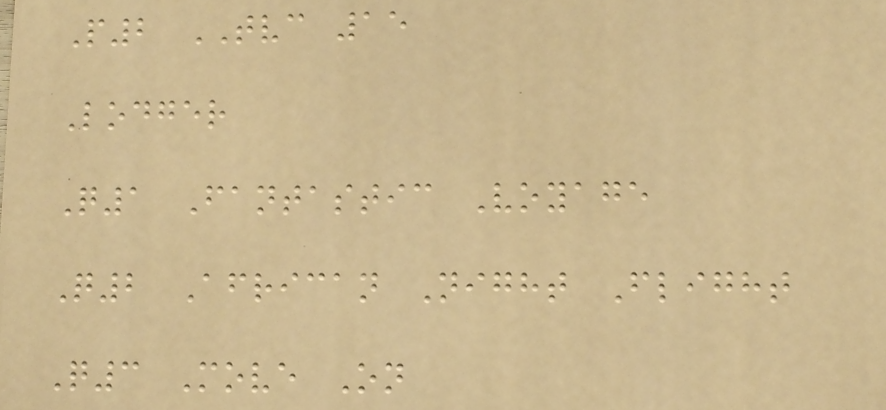P2 TVC 15
Lodger
Q1 Fantastic Voyage
Q2 African Night Flight
Q3 Move On
